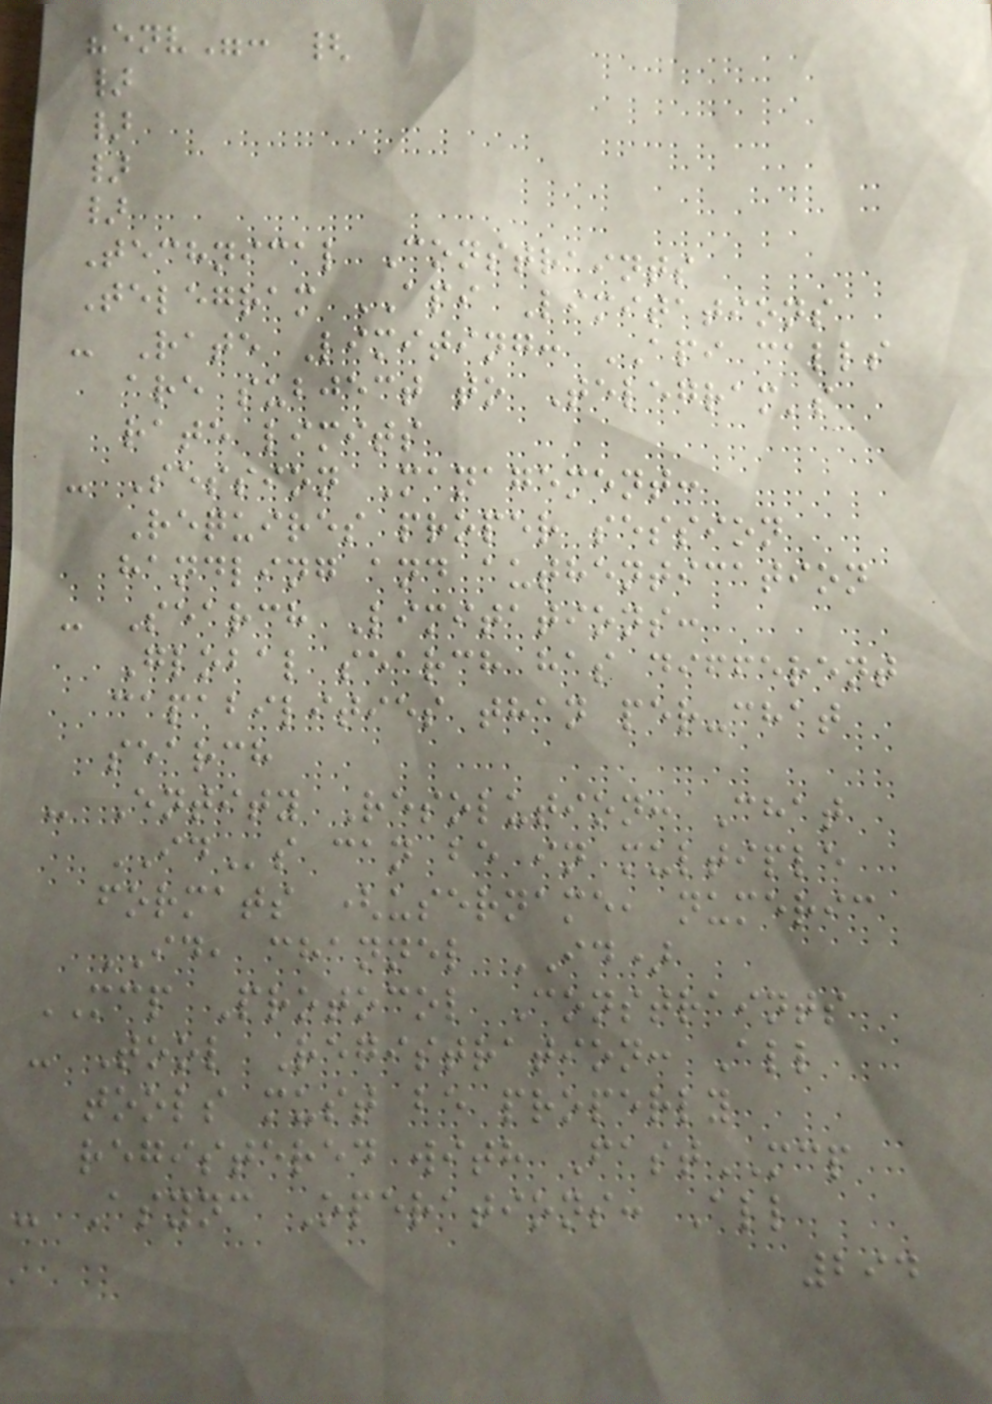"env": {
}
}
}
}
Technical Constraints
Telegram API Limitations
- Rate Limiting: API calls
are subject to Telegram's
rate limits
- Session Management:
Requires proper session
handling and authentication
- Search Limitations:
Global search has different
capabilities than per-chat
search
- Entity Resolution: Chat
IDs can be in multiple
formats (username, numeric
ID, channel ID)
MCP Protocol Constraints
- Tool Registration: All
tools must be properly
registered with FastMCP
- Async Operations: All
294
